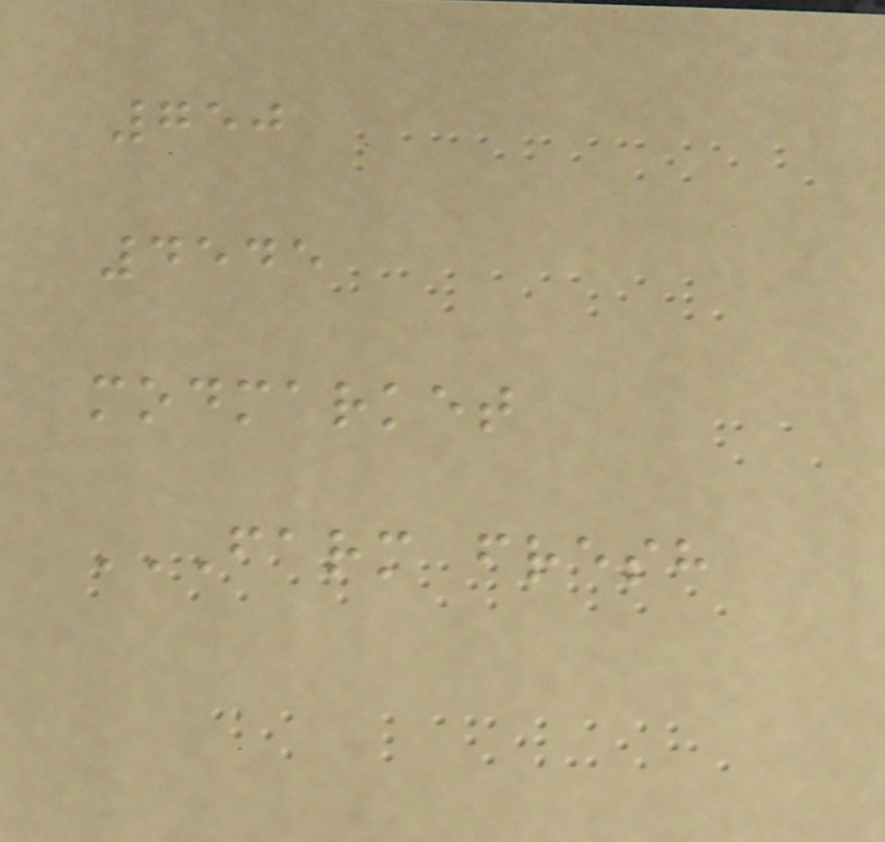750
4545
modmarket
FARM FRESH
